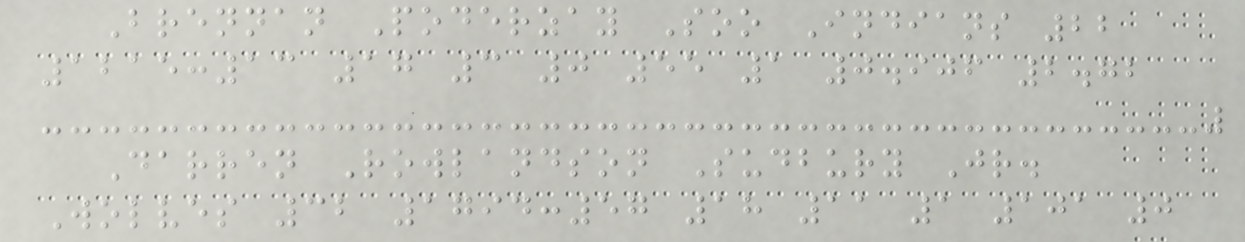Brennan Poderzay Soo Indians 22
1215:13 17 3 0 55 1 0.906 2.72
Darren Rowlandson Sudbury Jr.
Wolves 32 1794:57 18 11 1 101 0
